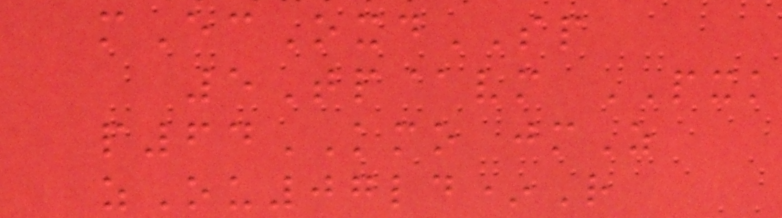mEcOxdSP
5Tp@vm PXK
p64KMO jmZ
zOu07ld*R
